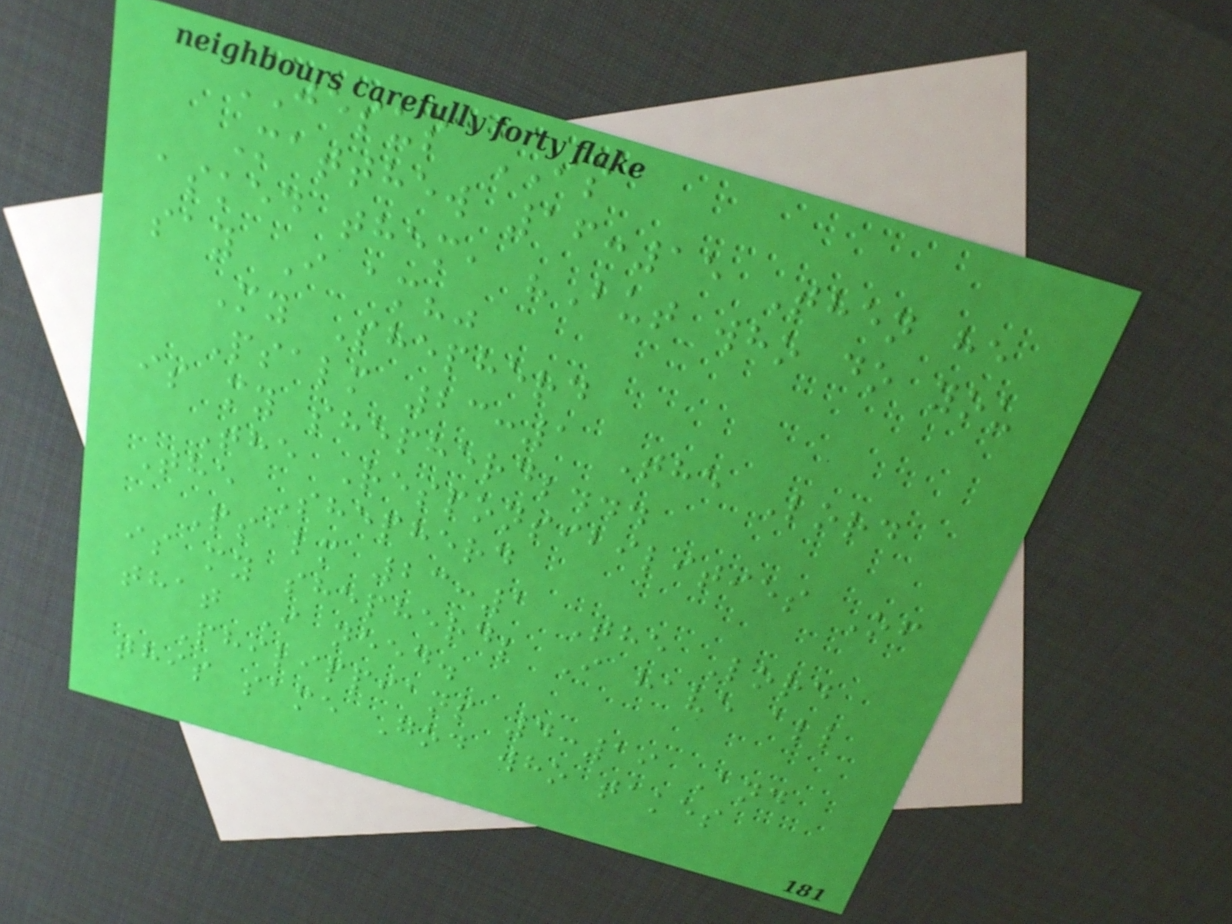JESUS IS
Matthew 16:15 Then he
asked them, "But who do you
say I am?"
My Shepherd
Psalm 23:1 The Lord
is my shepherd;...
The Responsibilities Of
The Shepherd
Psalm 23:1 The Lord
is my shepherd; I have all
that I need.
Philippians 4:19 And
this same God who takes
